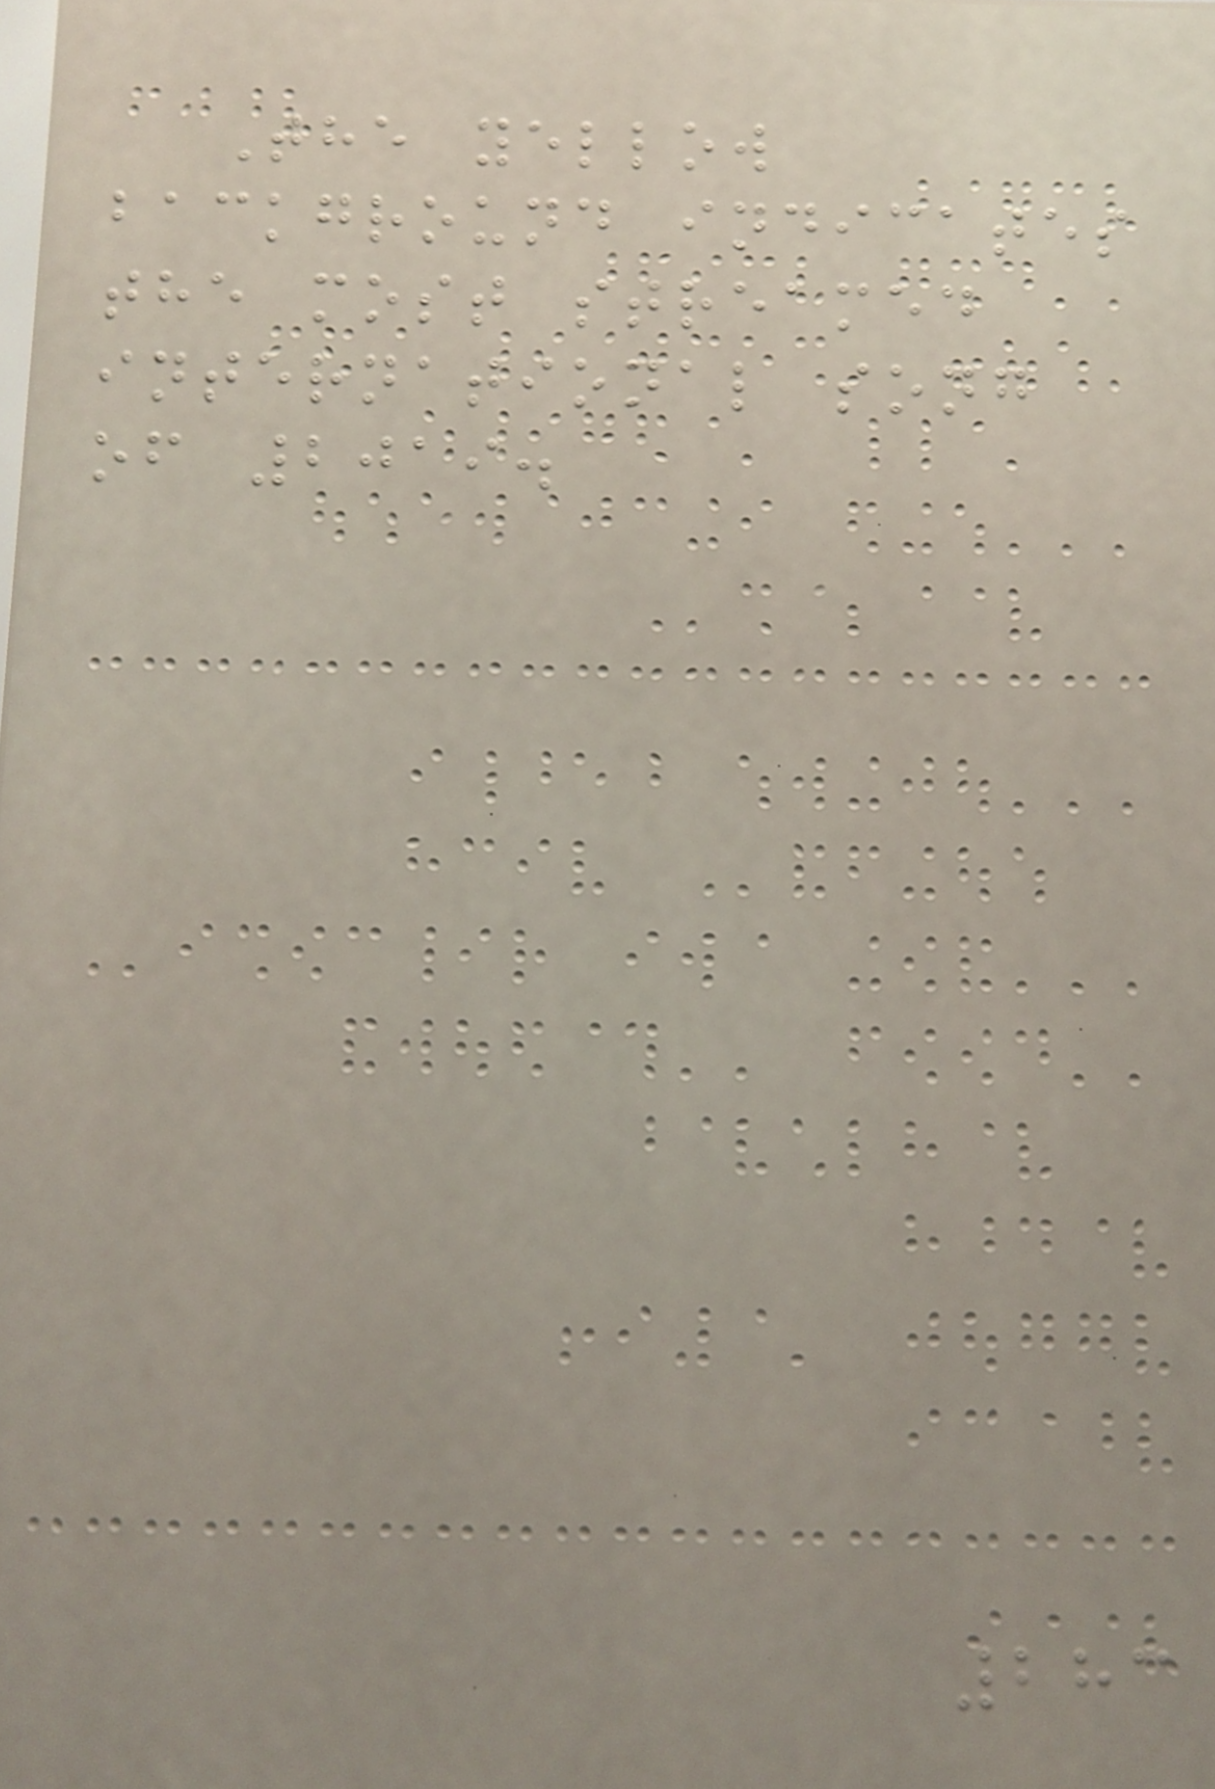The yellow
background indicates
the most streamed
international song
of 2019.
283
